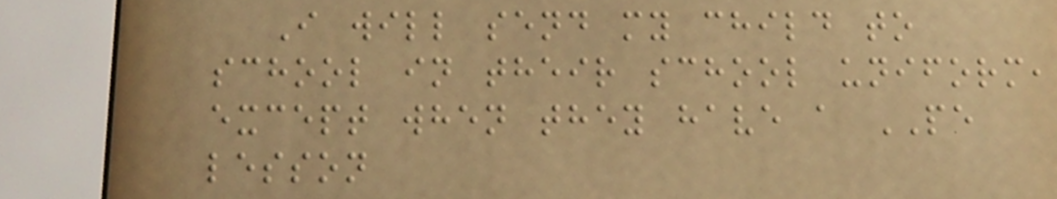I will send my child to
school in their school uniform,
except when they have a PE
lesson
